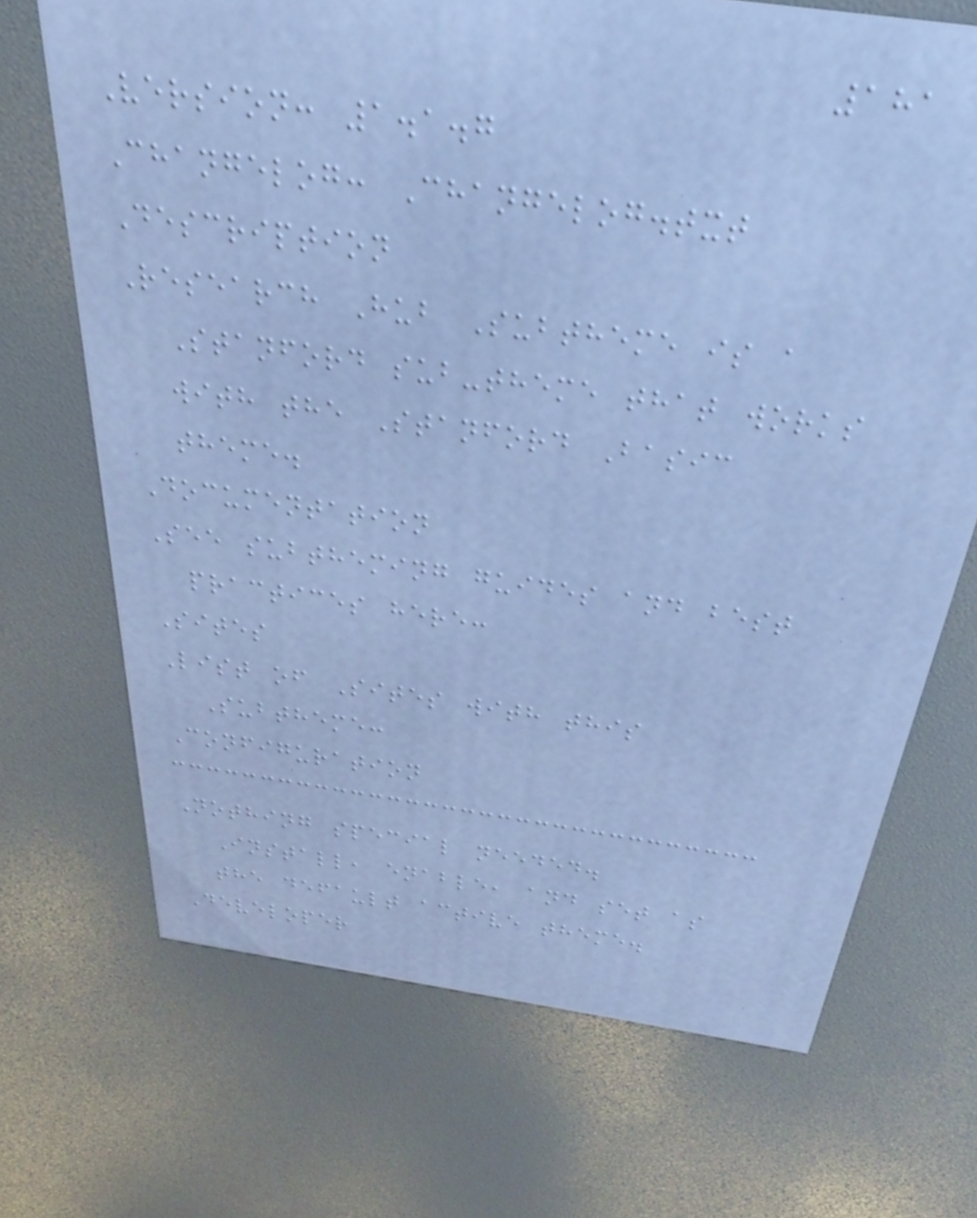181
Version: 1.1.7
Changelog: Changelog.txt
Description
Research Hub Subtheme is a
Stanford sub-theme that works
with the Stanford Basic
theme.
Documentation
See subtheming guides and best
practices here:
Sites
List of Sites with this
Subtheme:
Configuration
Nothing special needed.
Install, enable, and set as
the default active theme.
Developer
